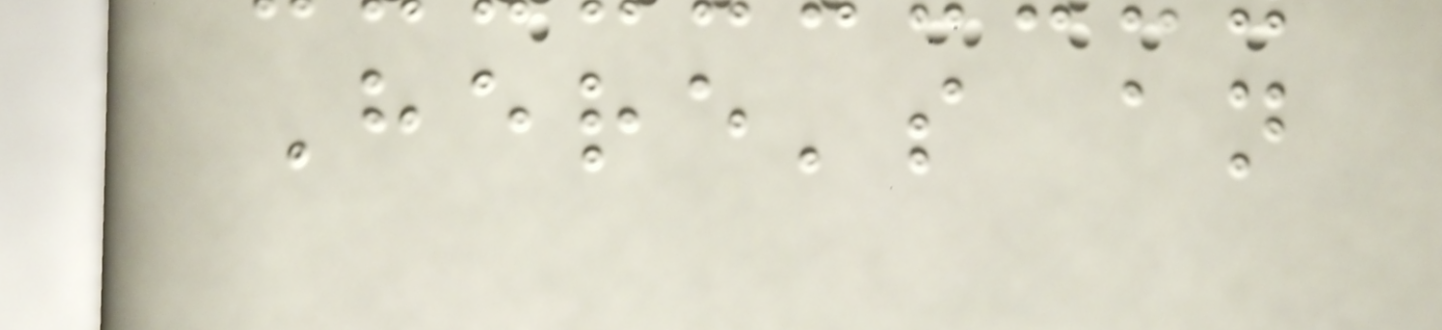Here's an
